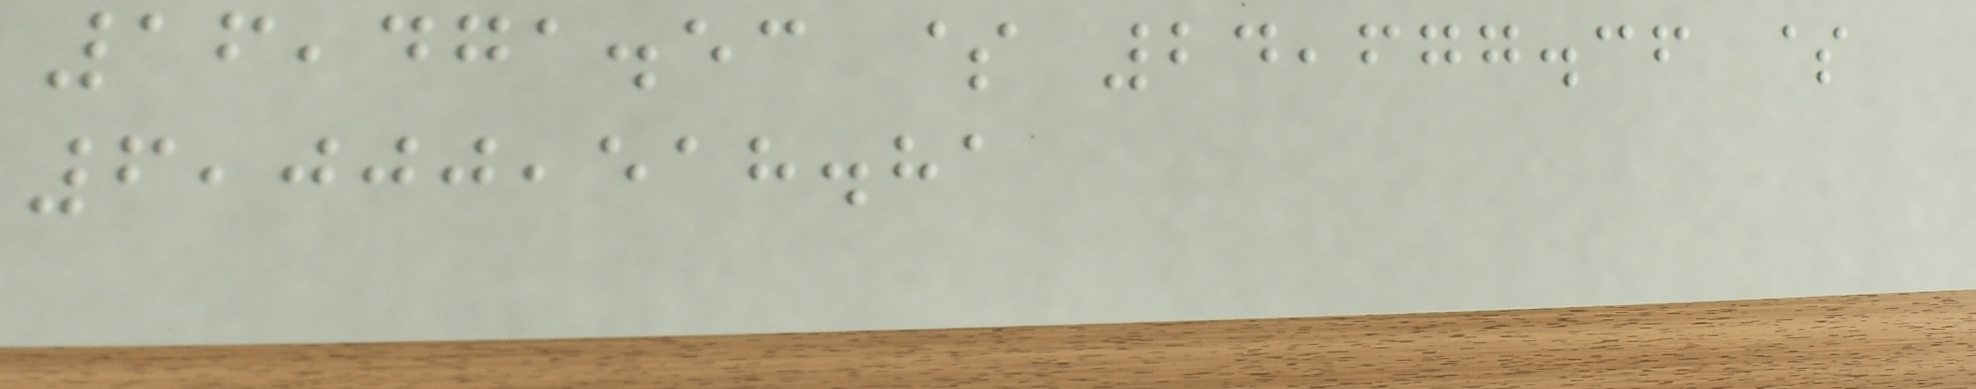16,471.53 $ 24,677.36 $
6,000,518.81
